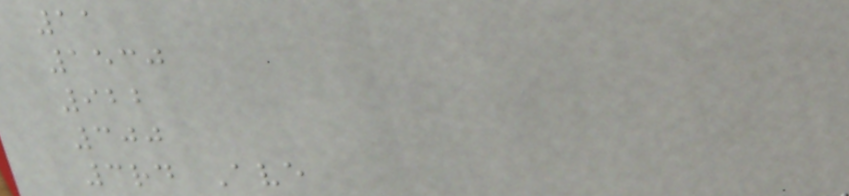11
1530
922
300
3rd Ave
